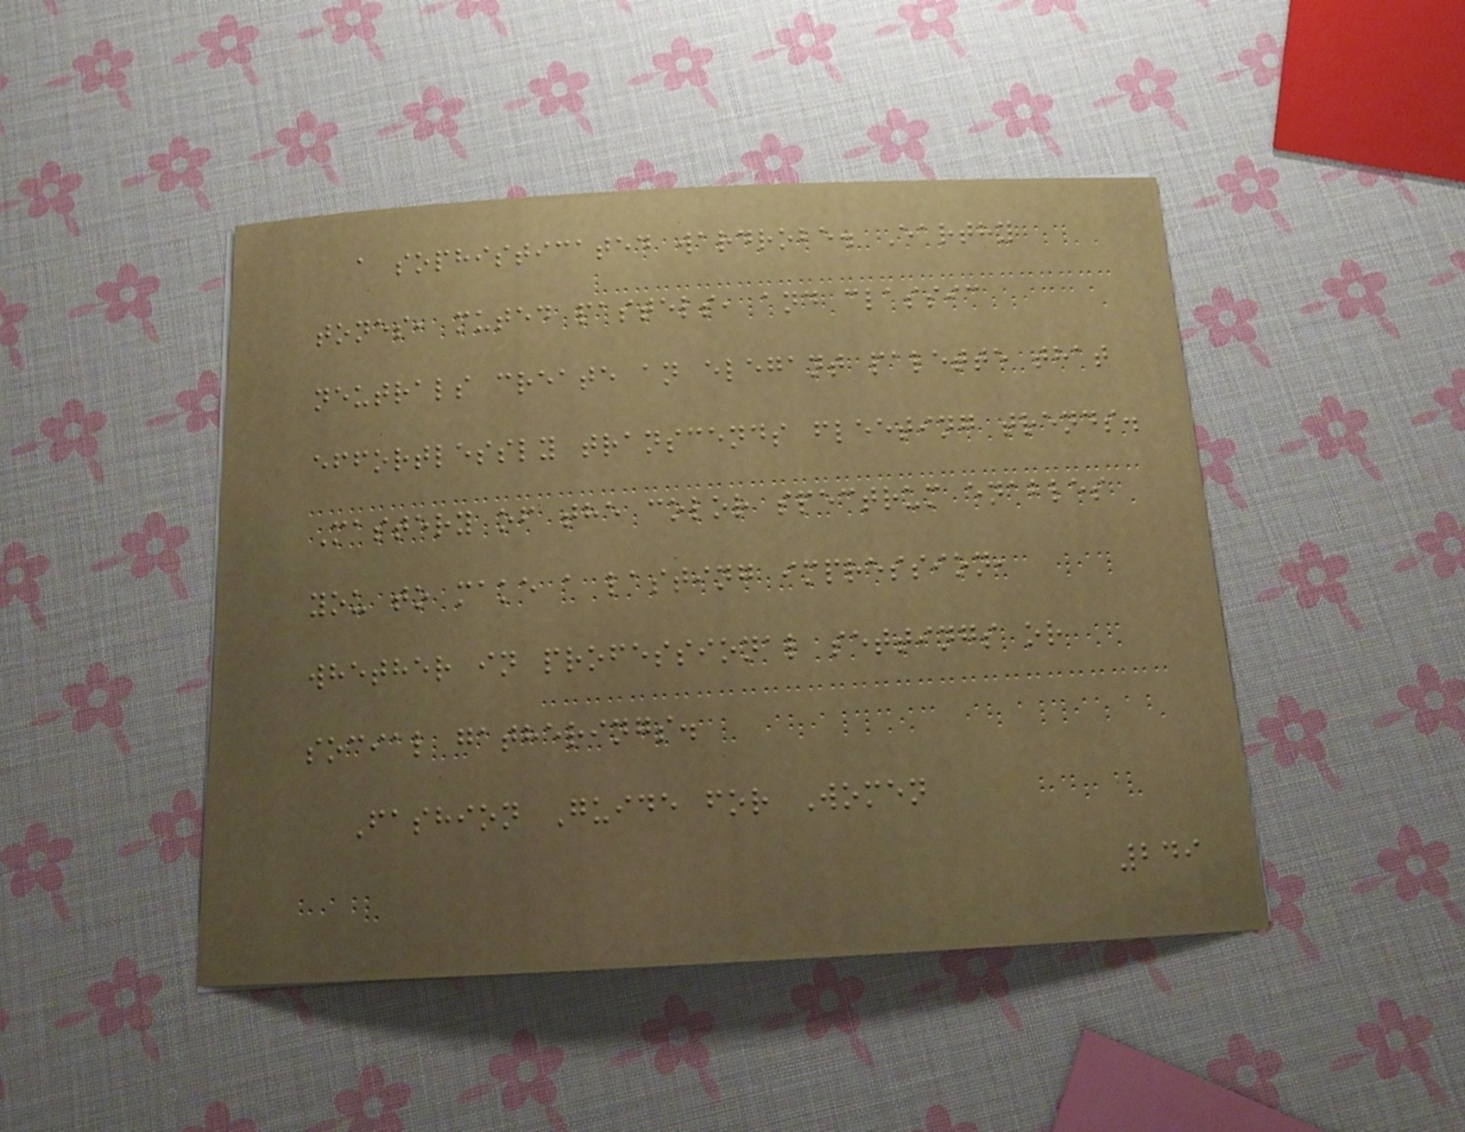a sophisticated wardrobe. Earthy
tones, muted pastels, and classic
neutrals create an elegant palette that
effortlessly transcends fleeting trends.
Mastery of the color spectrum enables
you to make a lasting impression,
whether in professional settings or
social gatherings.
Fashion Guide for Women
249
